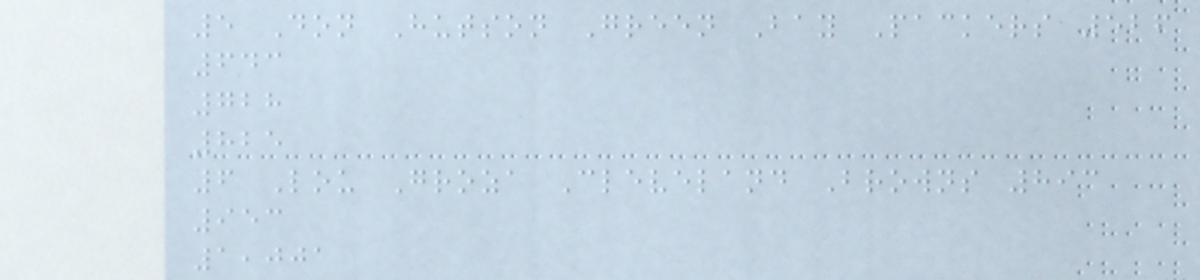5 Don Hutson Green Bay Packers 526
643
728
825
6 Lou Groza Cleveland Browns 893
953
1,001
